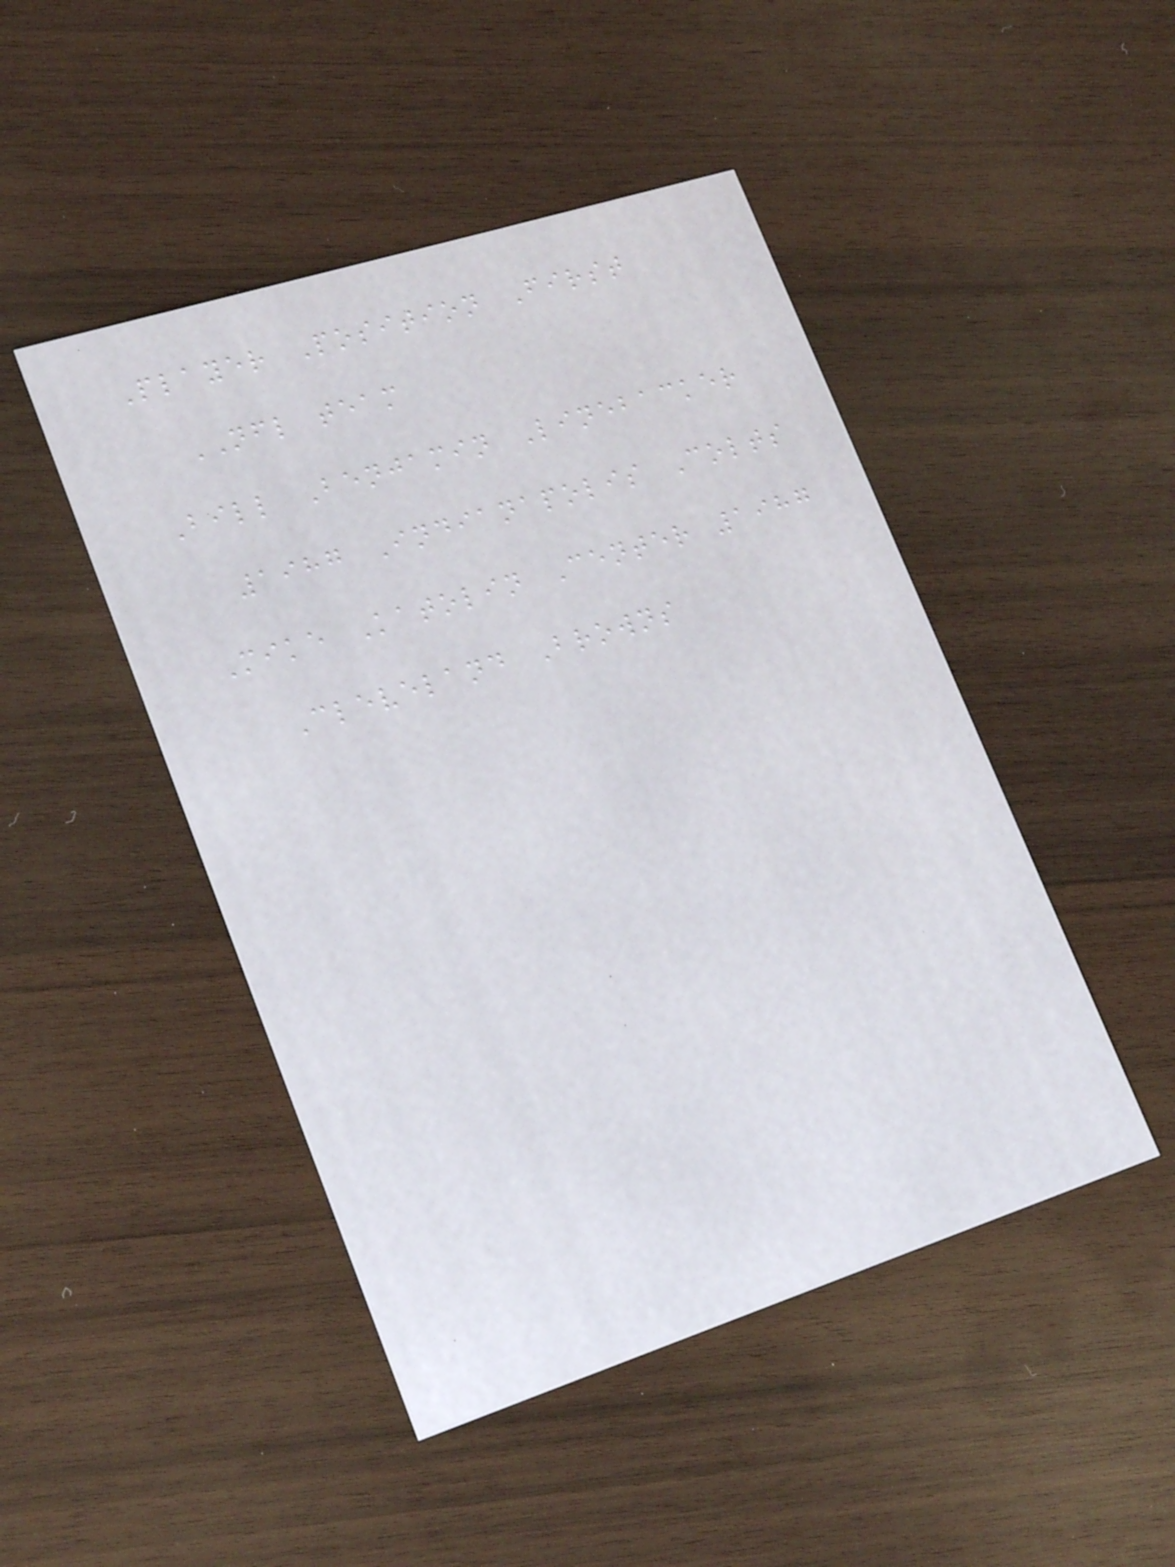Player Position First
NFL team
Bill Benjamin Linebacker
1987 Indianapolis Colts
Mike Katolin Center 1987
Cleveland Browns
